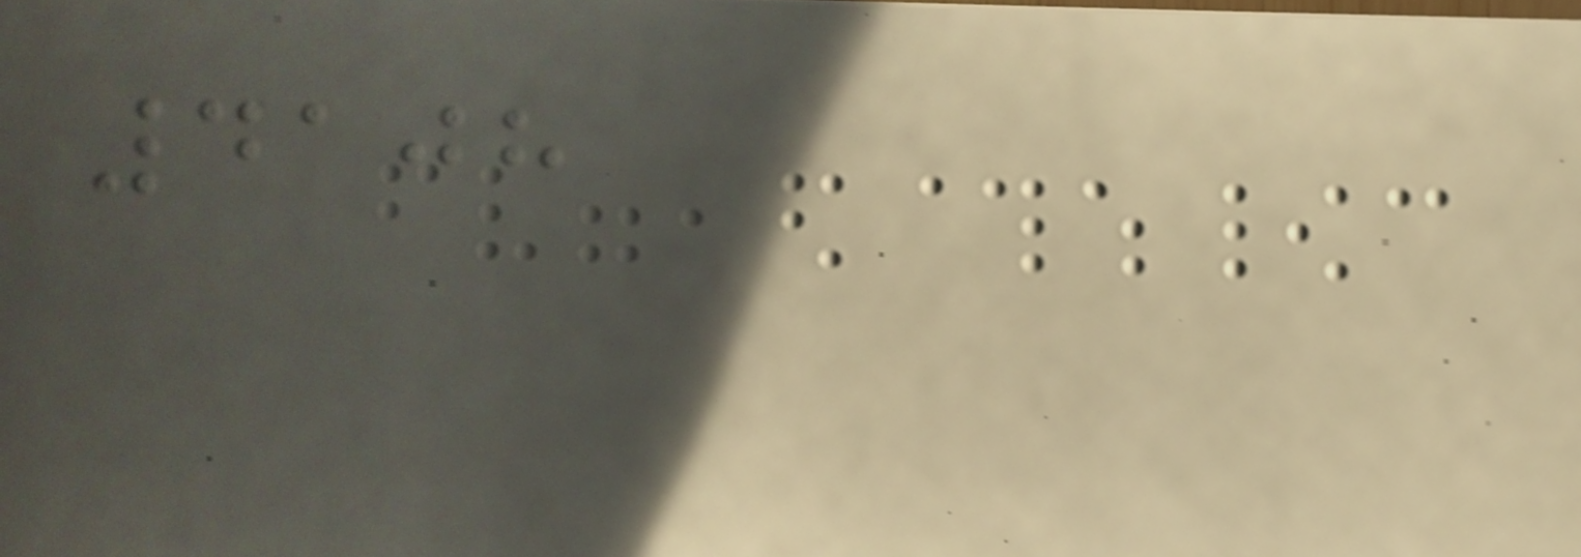4108
